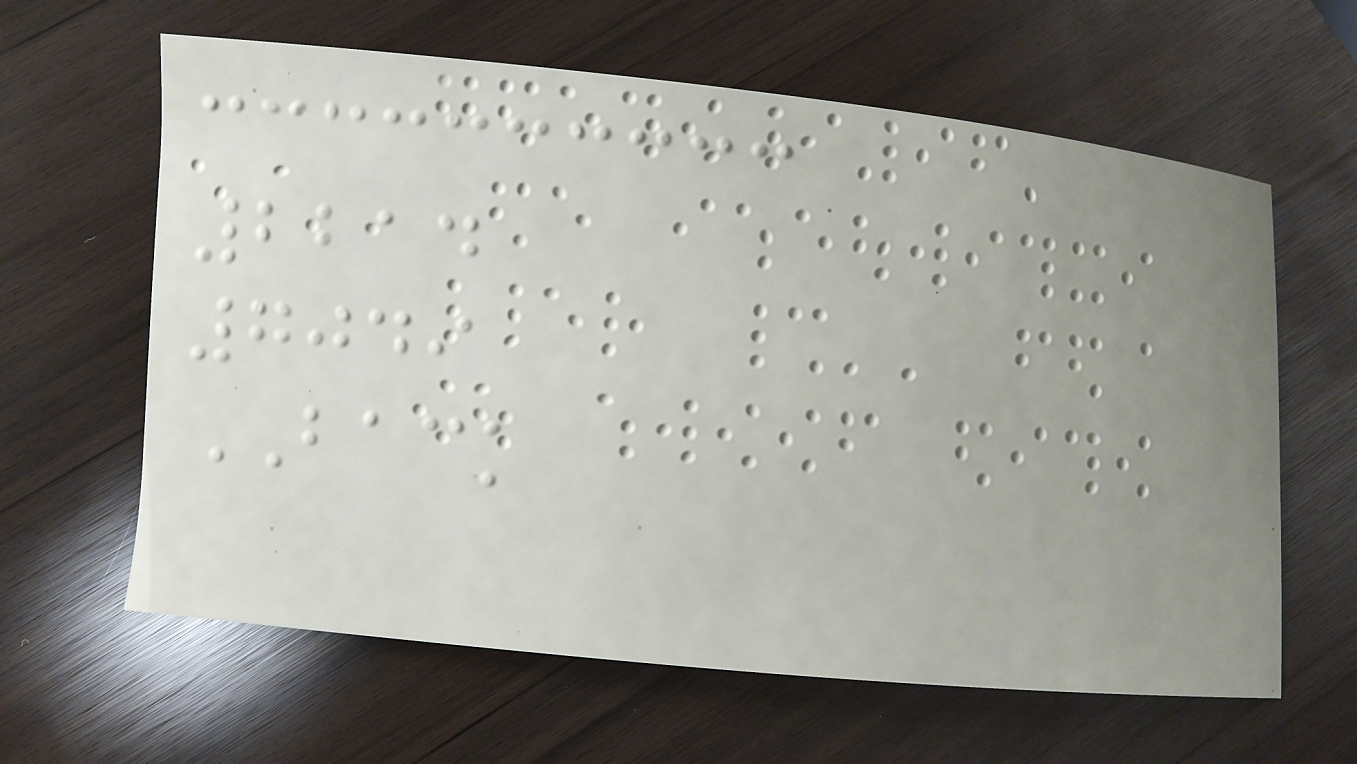2214
7049
BACK
